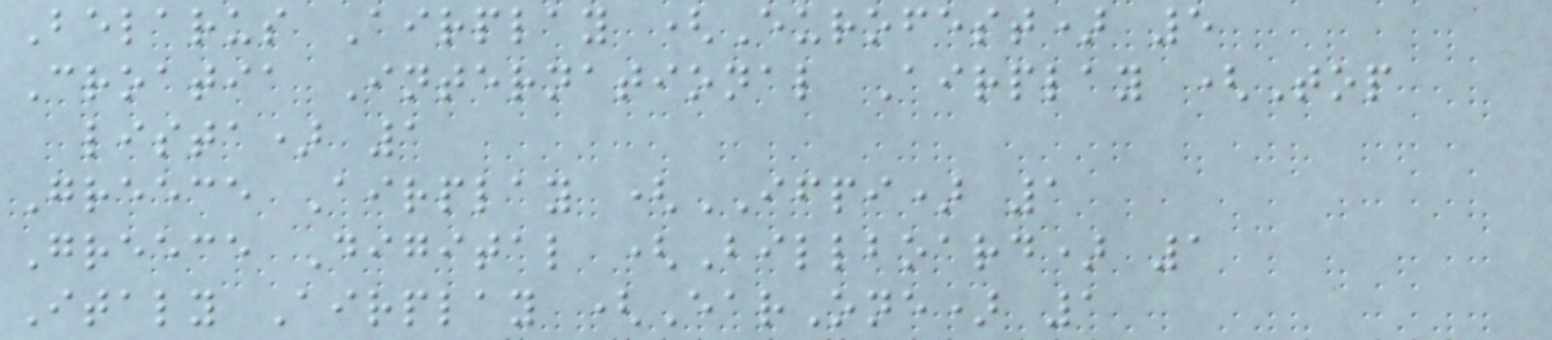Belarus Airplay (Eurofest) 5
Croatia International Airplay (Top
lista) 1
Greece Airplay (IFPI) 1
Greece Digital (Billboard) 1
Italy Airplay (EarOne) 1
